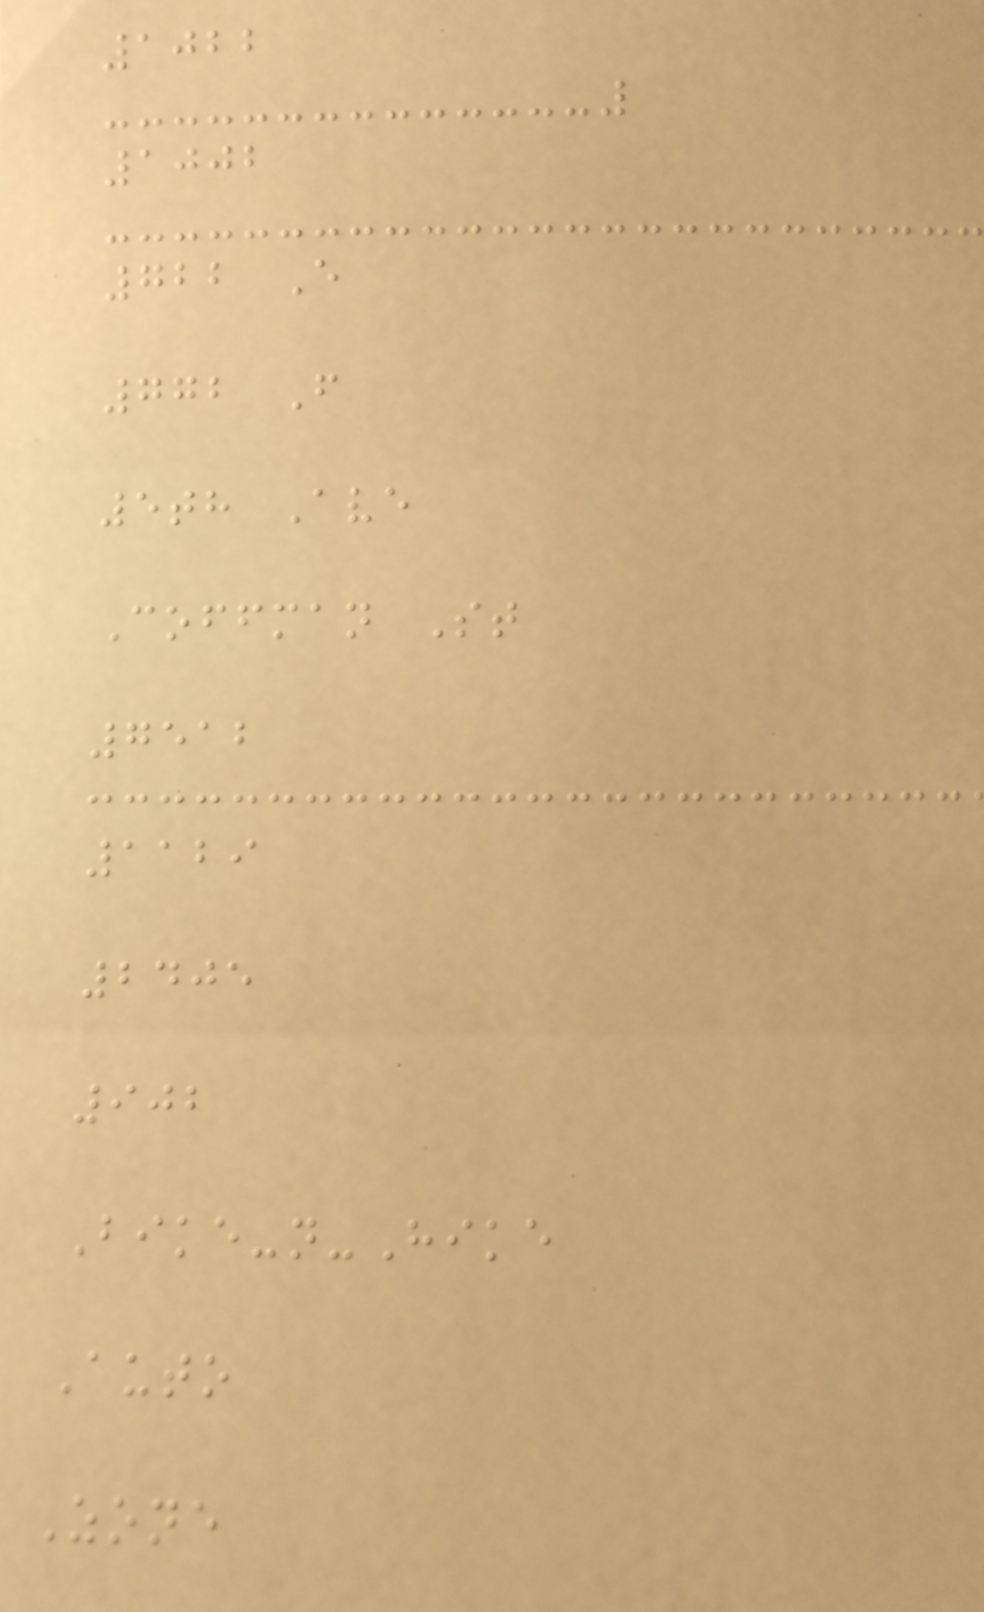1022
1002
722 E
772 F
5th Ave
Coffman St
7512
1129
2405
902
Bike-n-Hike
Auto
Zone
